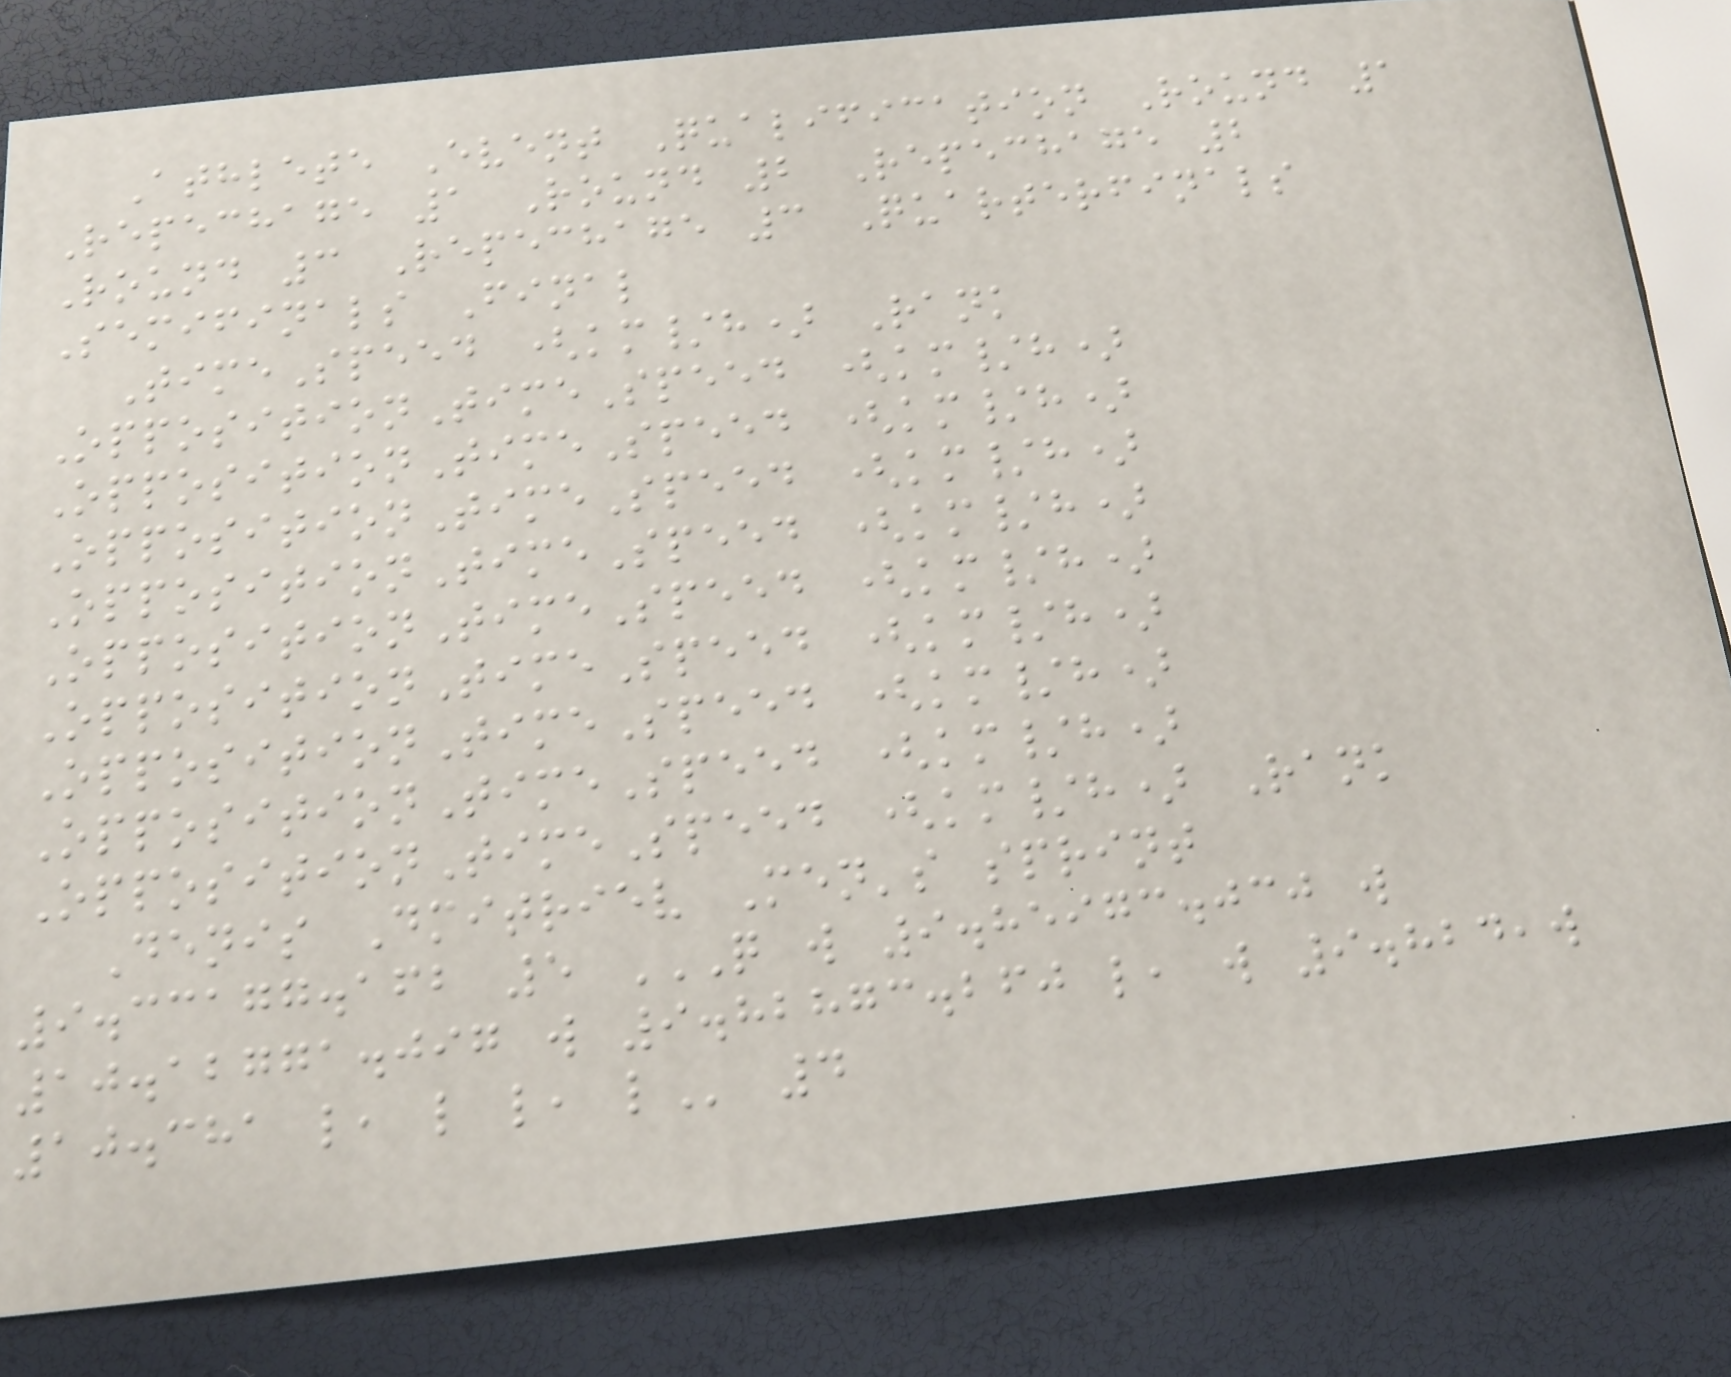Athlete Event Qualification Round 1
Repechage 1 Round 2 Repechage 2
Round 3 Repechage 3 Quarterfinals
Semifinals Final
TimeSpeed (km/h) Rank
OppositionTimeSpeed (km/h)
OppositionTimeSpeed (km/h)
OppositionTimeSpeed (km/h)
OppositionTimeSpeed (km/h)
OppositionTimeSpeed (km/h)
OppositionTimeSpeed (km/h)
OppositionTimeSpeed (km/h)
OppositionTimeSpeed (km/h)
OppositionTimeSpeed (km/h) Rank
Denis Dmitriev Men's sprint
9.33177.162 5 Q W 9.85973.030 W
10.12771.097 W 9.82873.260 L, W 9.824,W
10.381 L, L L, L 4
